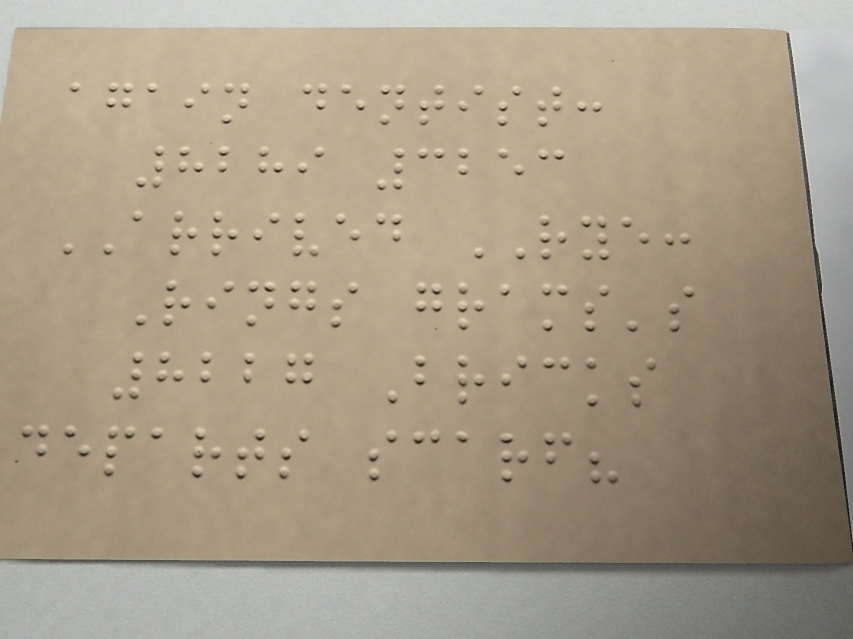again dentist:
8289 3253
ARRIVED RYE:
Rings grams's
8227 Bricks
departs scarf?
